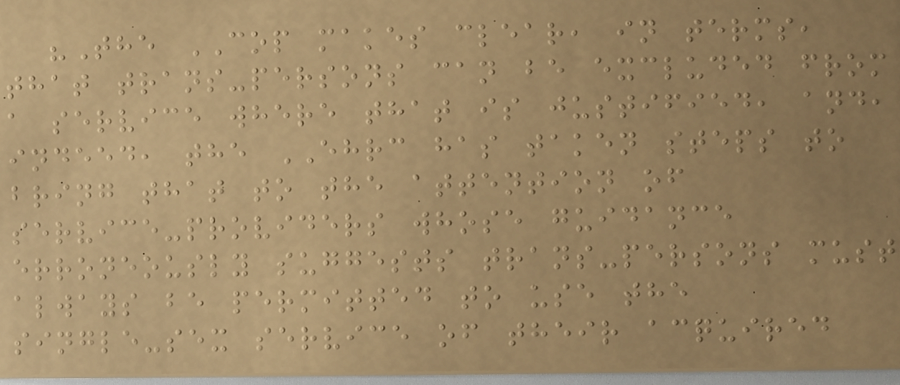"The COP makes clear, in terms,
that trans-persons can be excluded from
a service where that is justified, and,
indeed, the EHRC has taken steps to
bring that to the attention of
service-providers whose guidance
erroneously suggests trans-persons must
always be permitted to use the
single-sex service of their acquired
